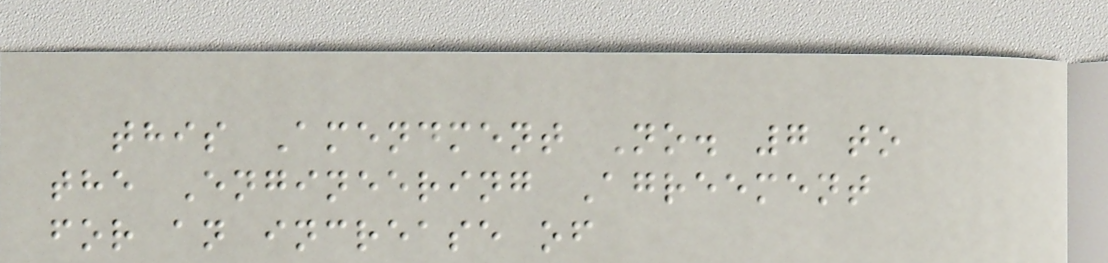this Amendment No. 7 to
the Engineering Agreement
for an increase of
